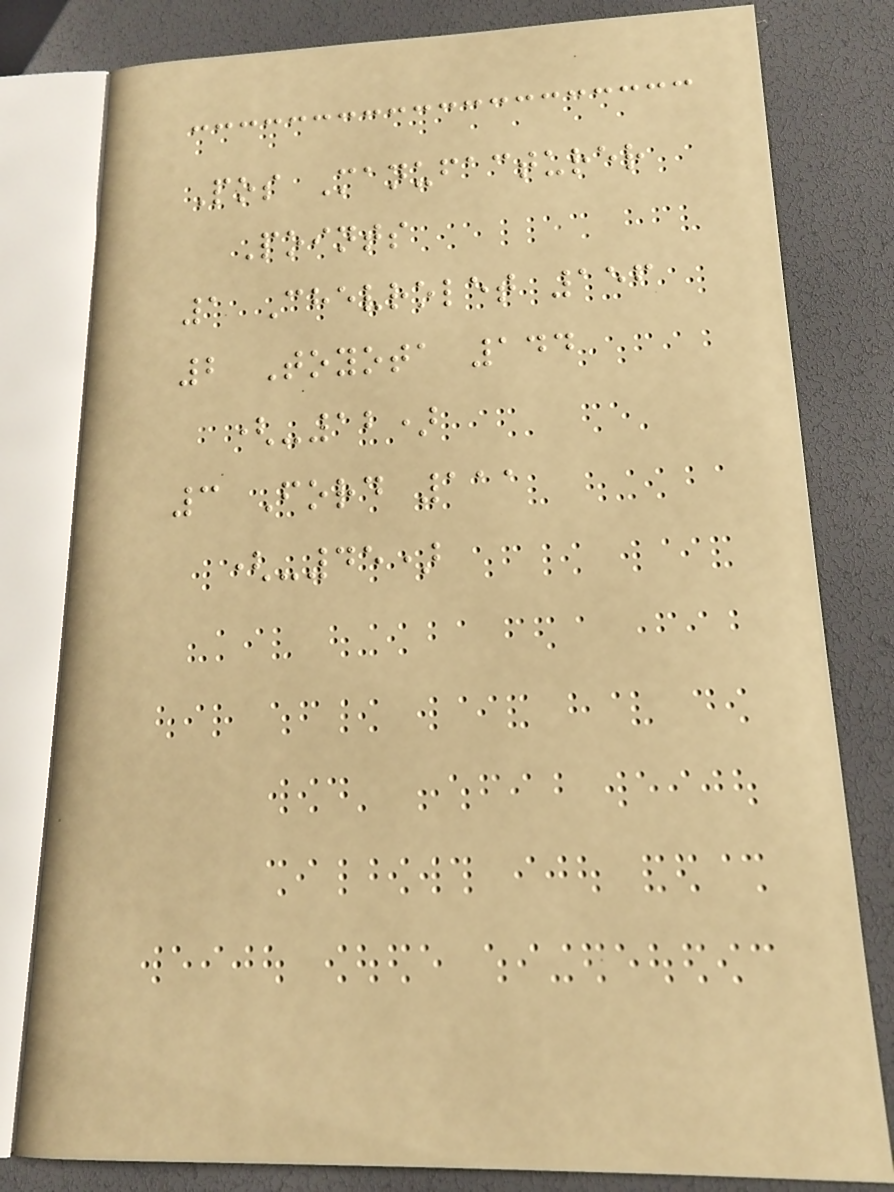Pos Manufacturer
Points
1 Chevrolet 156
2 Toyota 144
(-12)
3 Ford 111
(-45)
